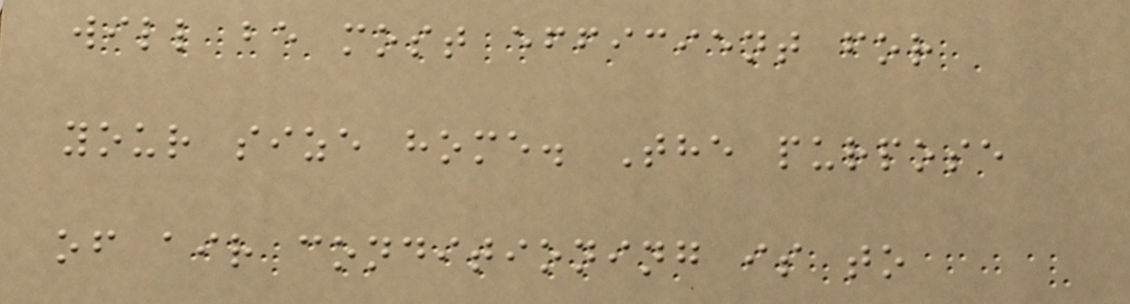will be most efficient for
your size home. The purpose
of air conditioning is to
